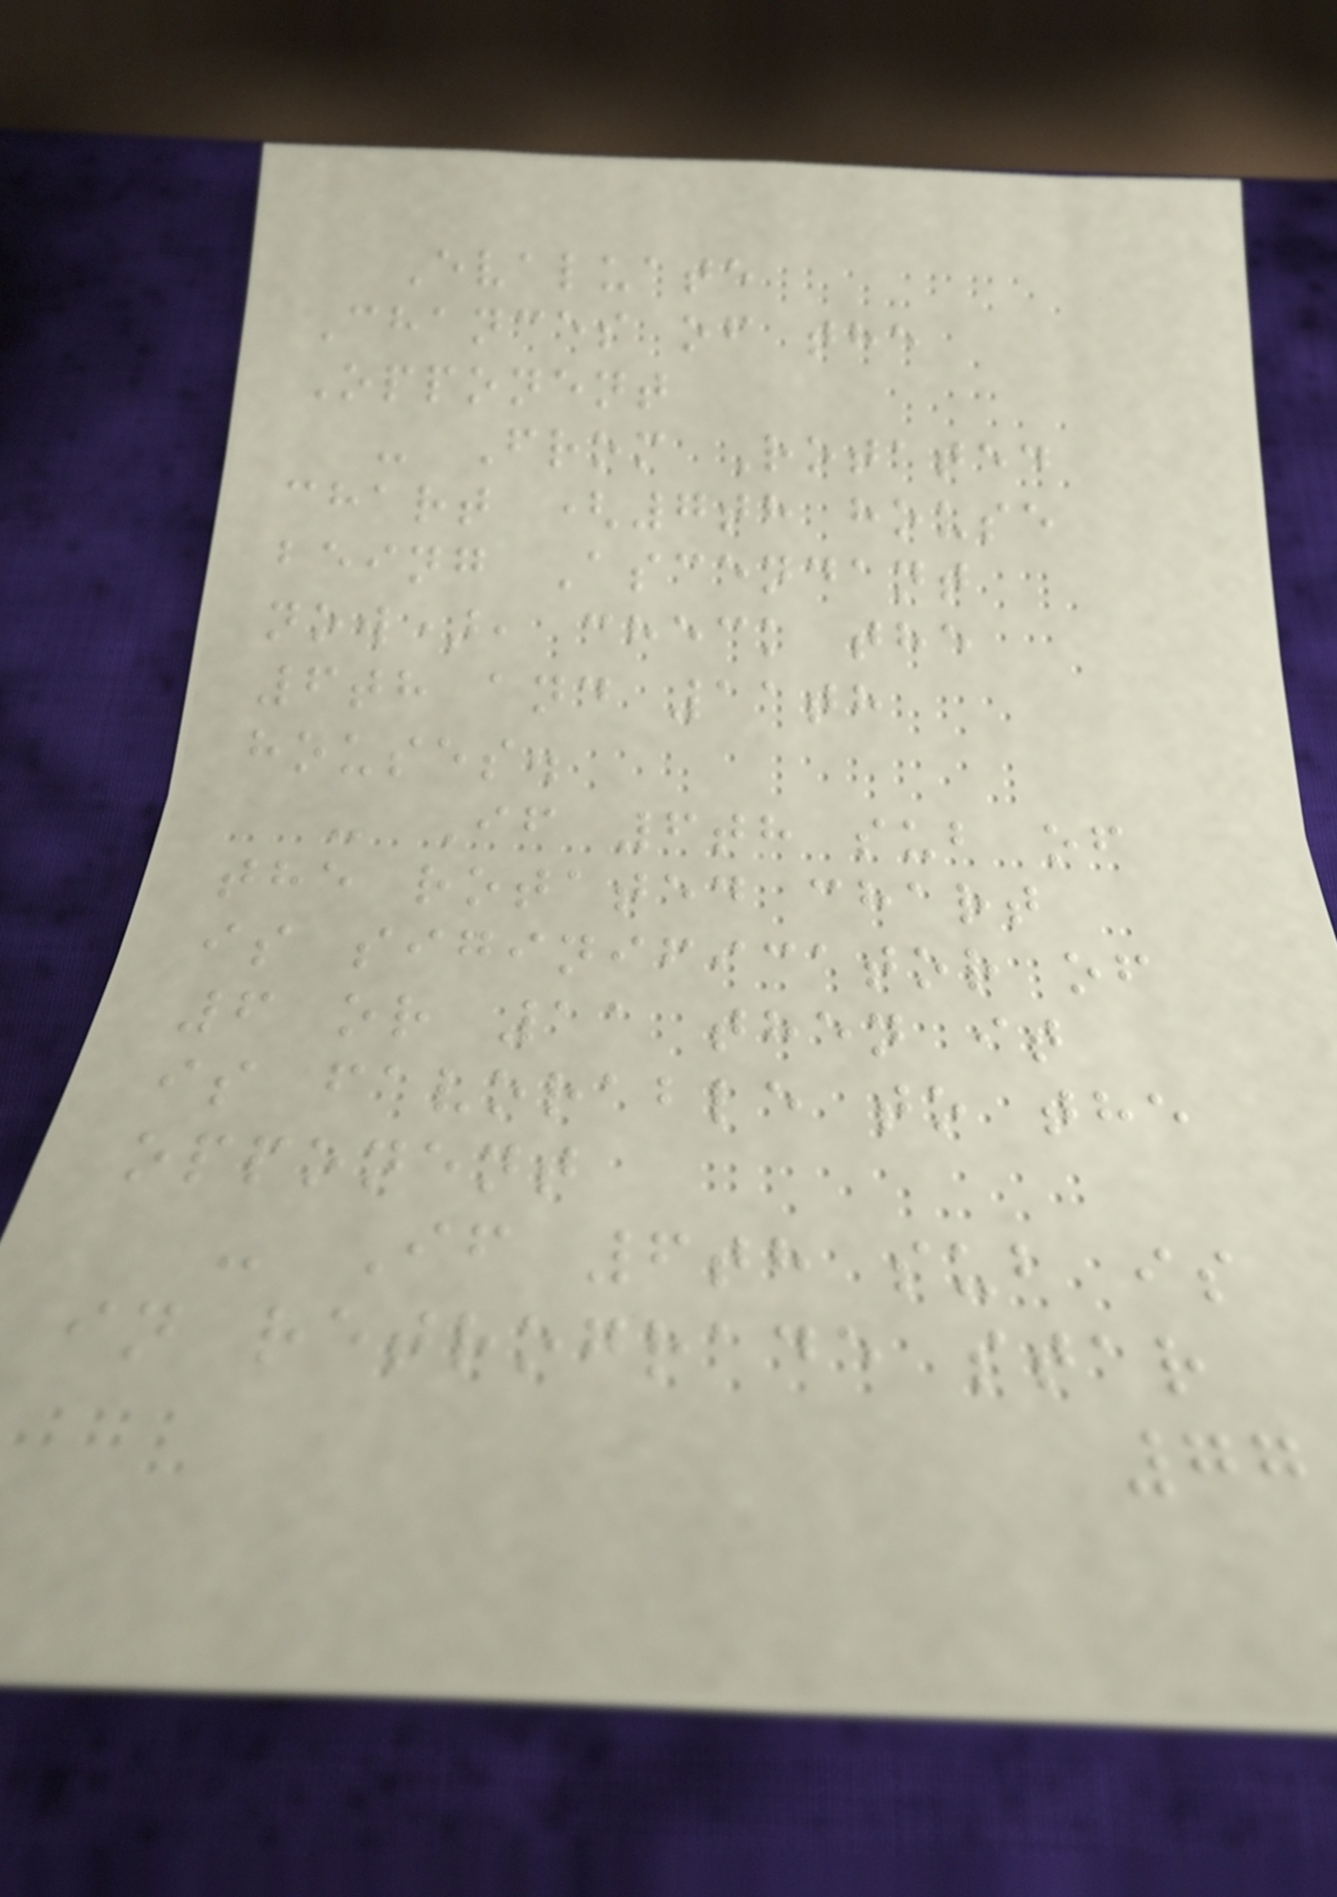Evaluate
Chances of the
Opponent
- From Rotated
chart (7th house
being Ascendant
now), check the
6th and 11th
houses.
- If 6th sub of
the rotated chart
is siginificator of
6 or 11 then it
is favorable to the
opponent
- If 6th sub is
in retrograde star
77
